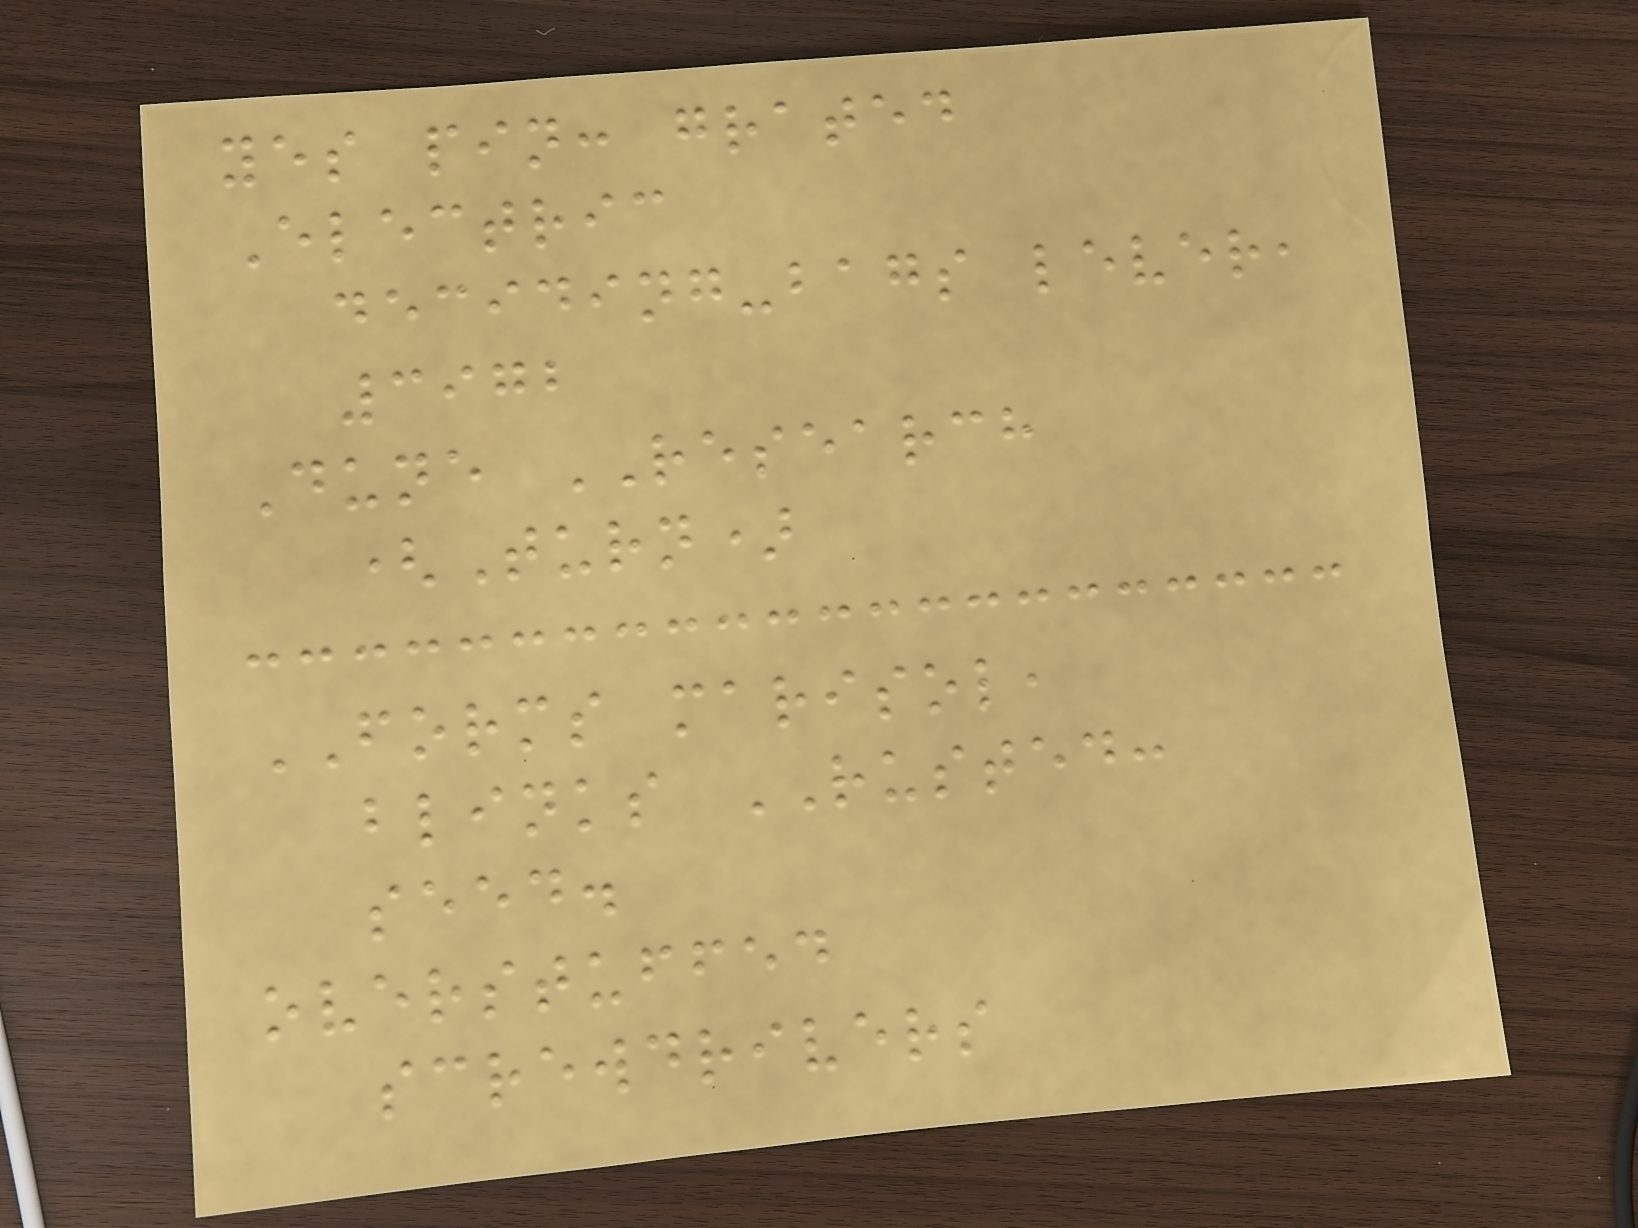yes pin: grated
Electric
deciding-bags lever,
3972
Dune RESEARCH
(Turn)
FORMS marisol,
blinks RUSTED:
seed.
overstuffed
screwdrivers
